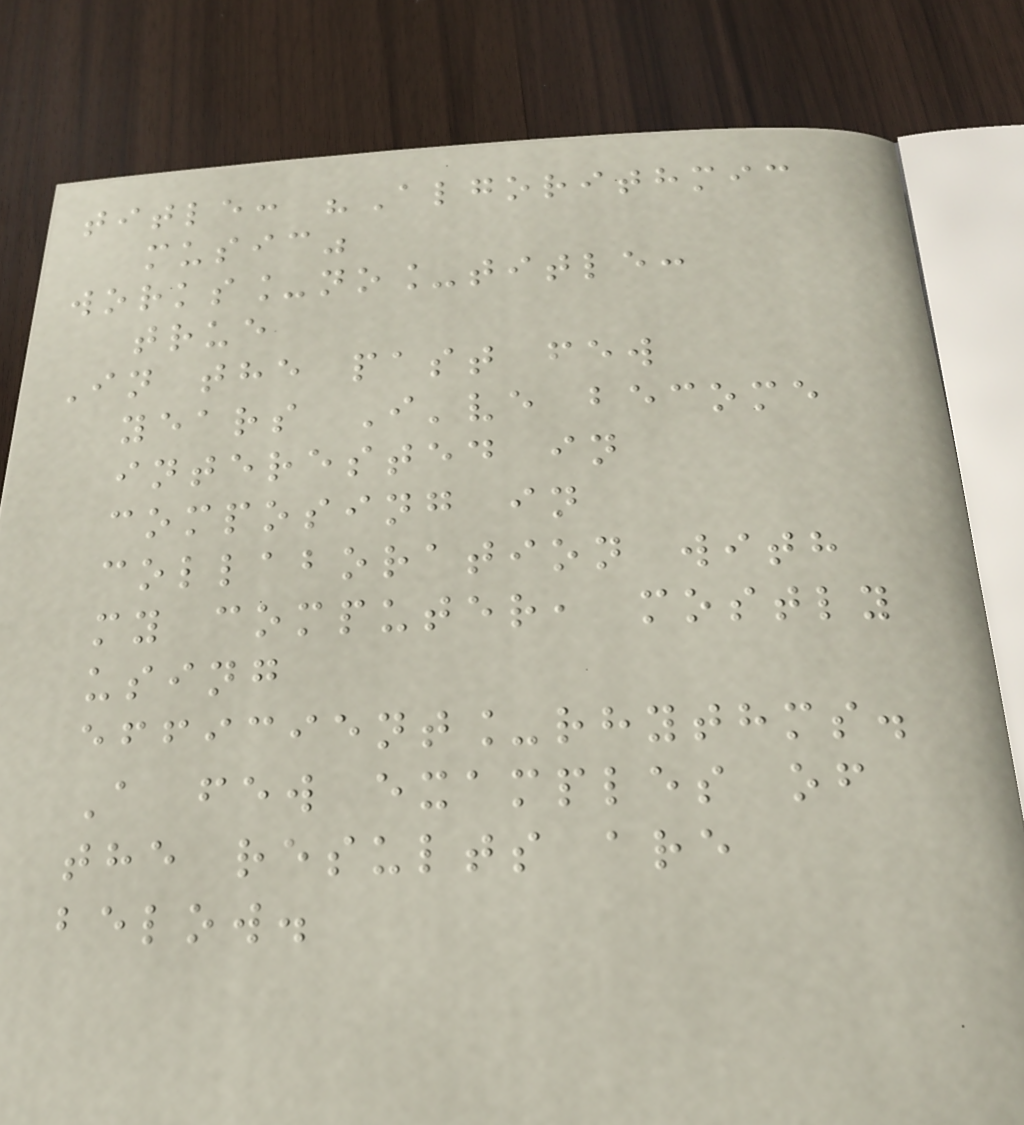title: "Algorithmic
music"
works_no_title:
true
In the past few
years I've become
interested in
composing in
collaboration with
my computer, mostly
using
efficient_rhythms.
A few examples of
the results are
below.
